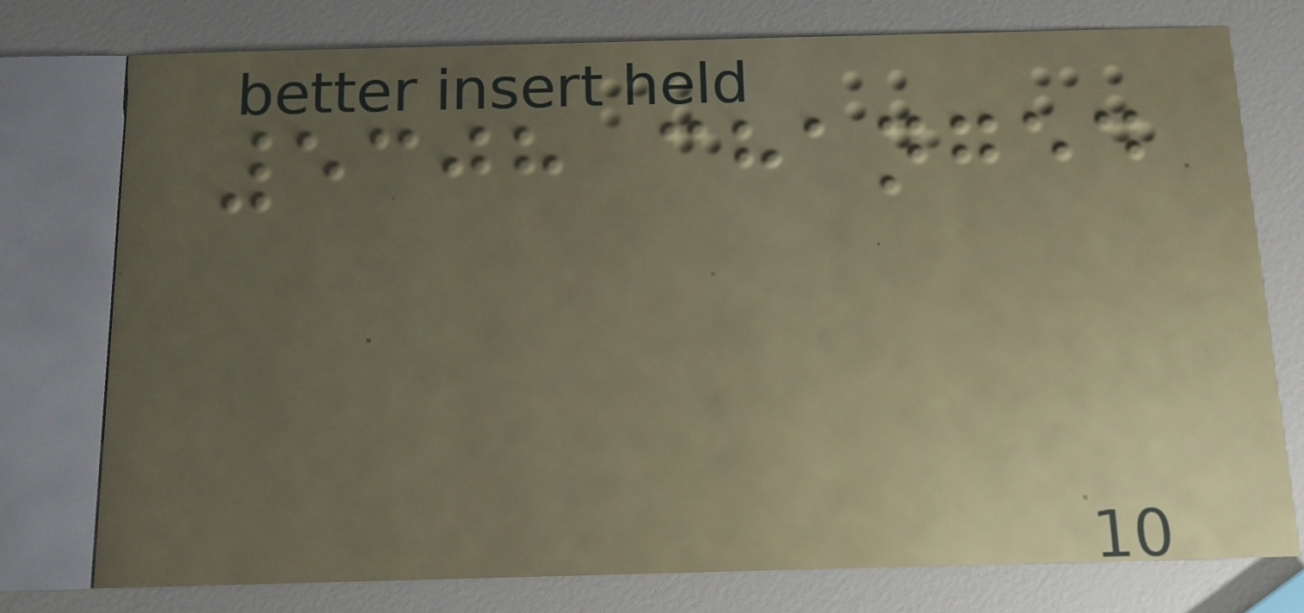5308 changed
